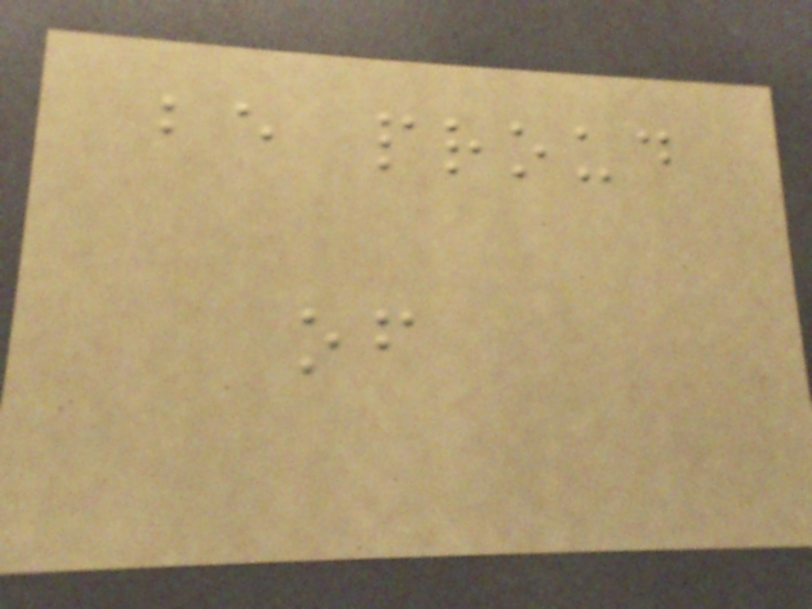be proud
of
